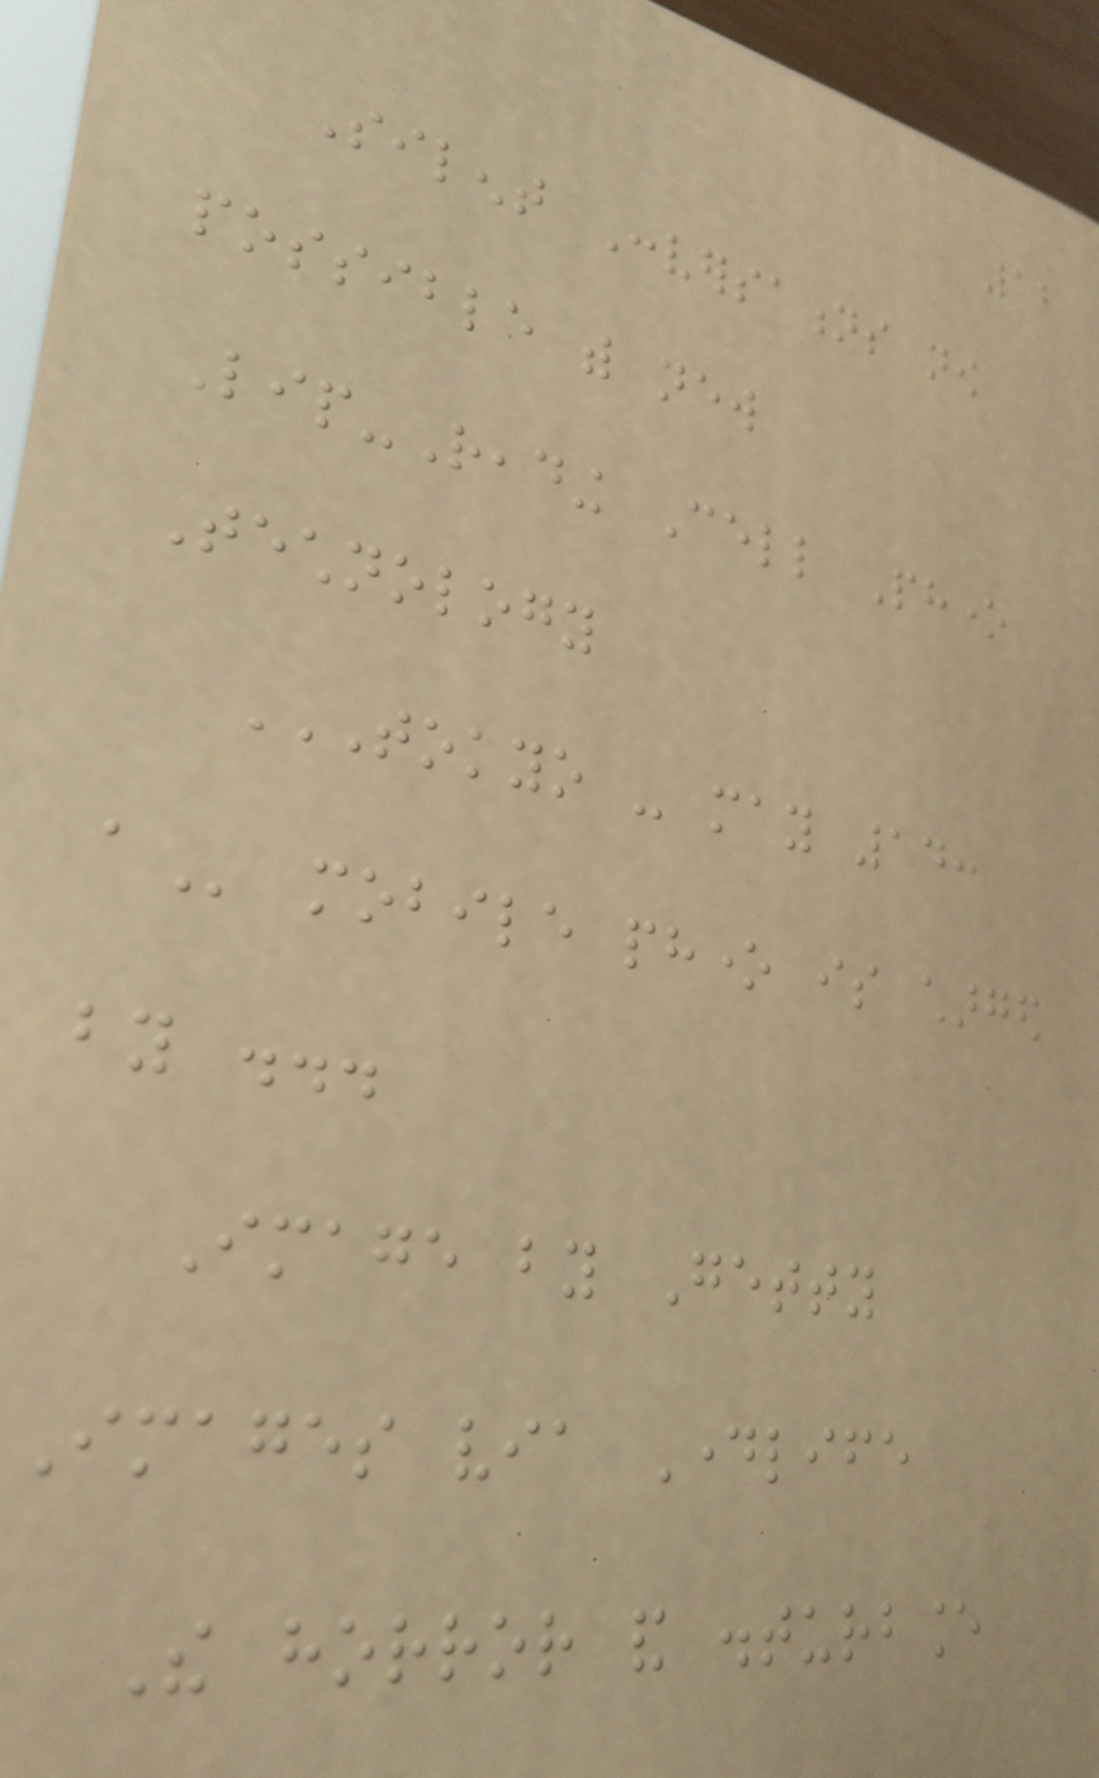12
Silent Conversations now
possible with new
Lip-Reading Cell Phone
Technology
TOKYO - MAY 14:
A mobile phone is charged
by ...
Image by Getty
Images via Daylife
The horror and disturbance
